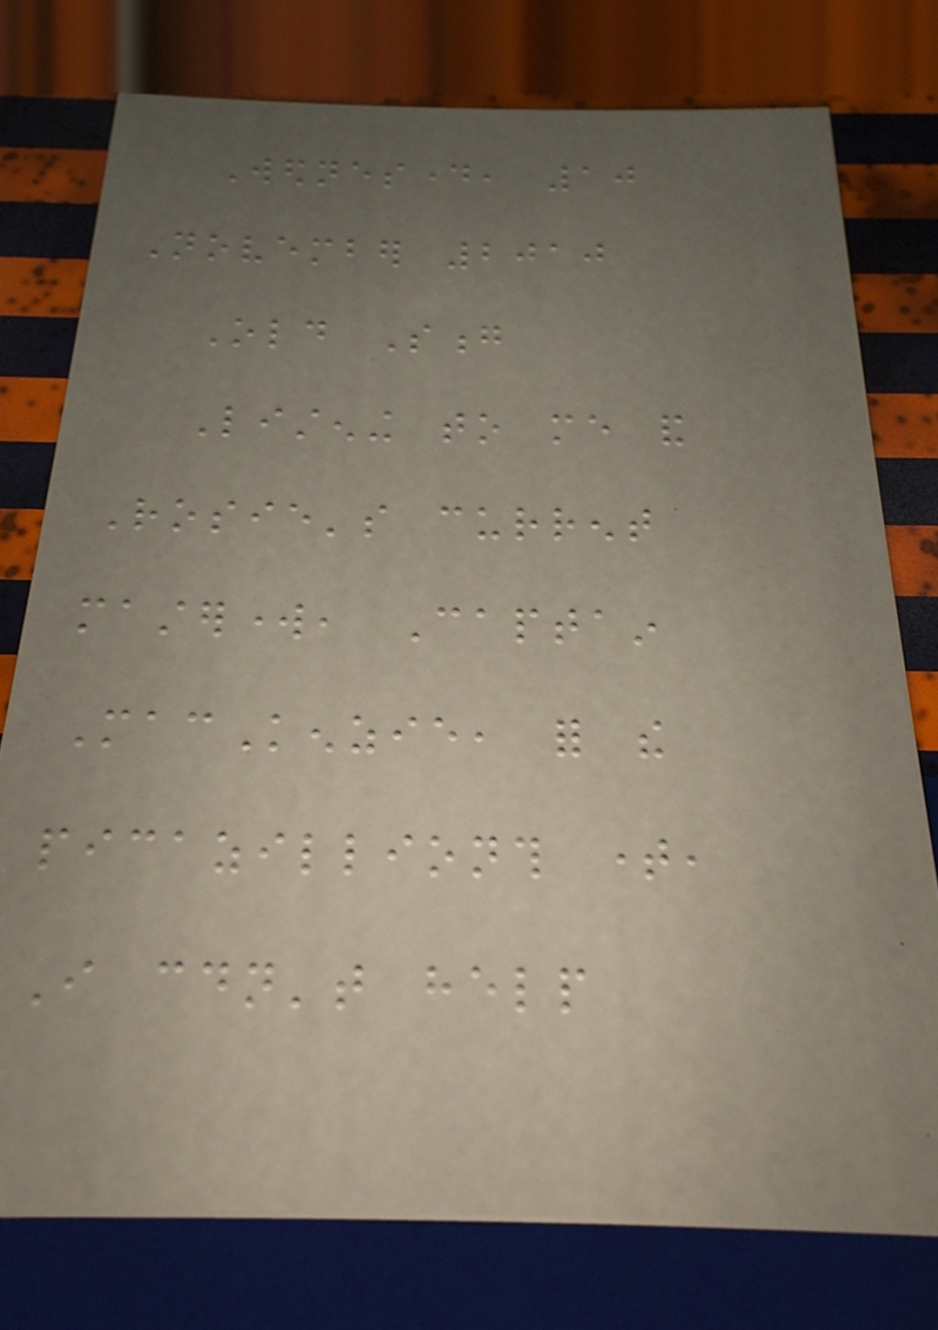Wednesday, 10
November 2010
Old Song
Listening to me and
Rosie's current
masterwork, Captain
MacKenzie, for the
picazillionth time,
I couldn't help
